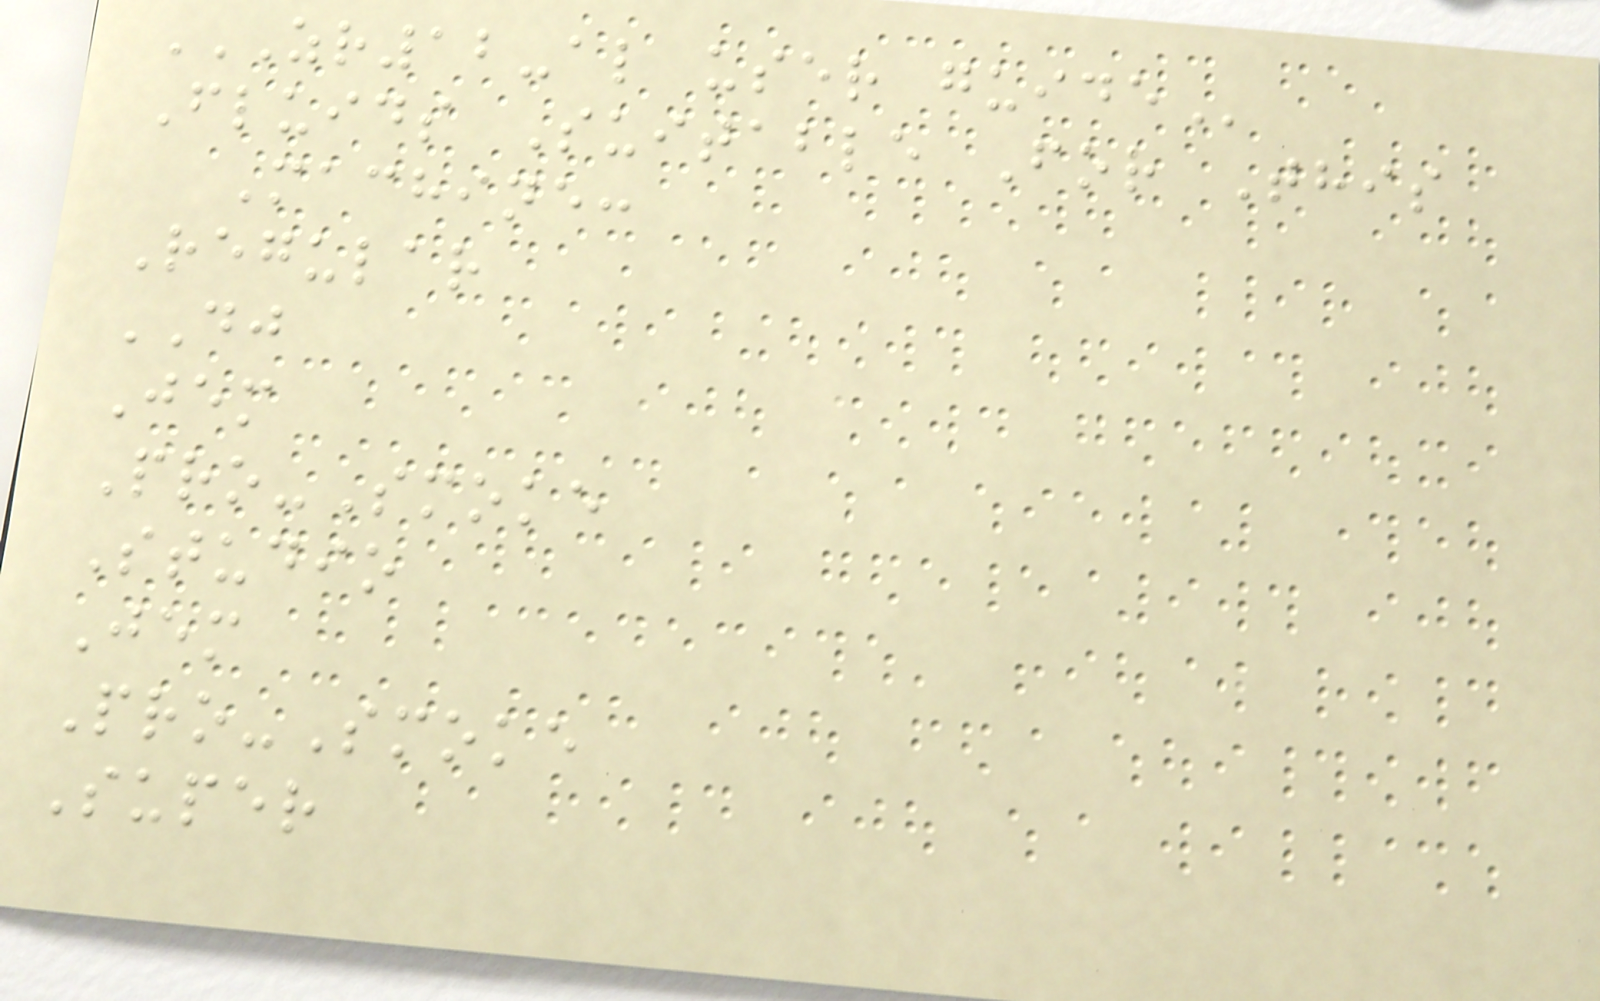ZR12-AL USER GUIDE
Fluids Suitable For This
Machine:
Regular
DJ
Jem
Pro-Smoke
Studio
Jem
Pro-Smoke
Super
